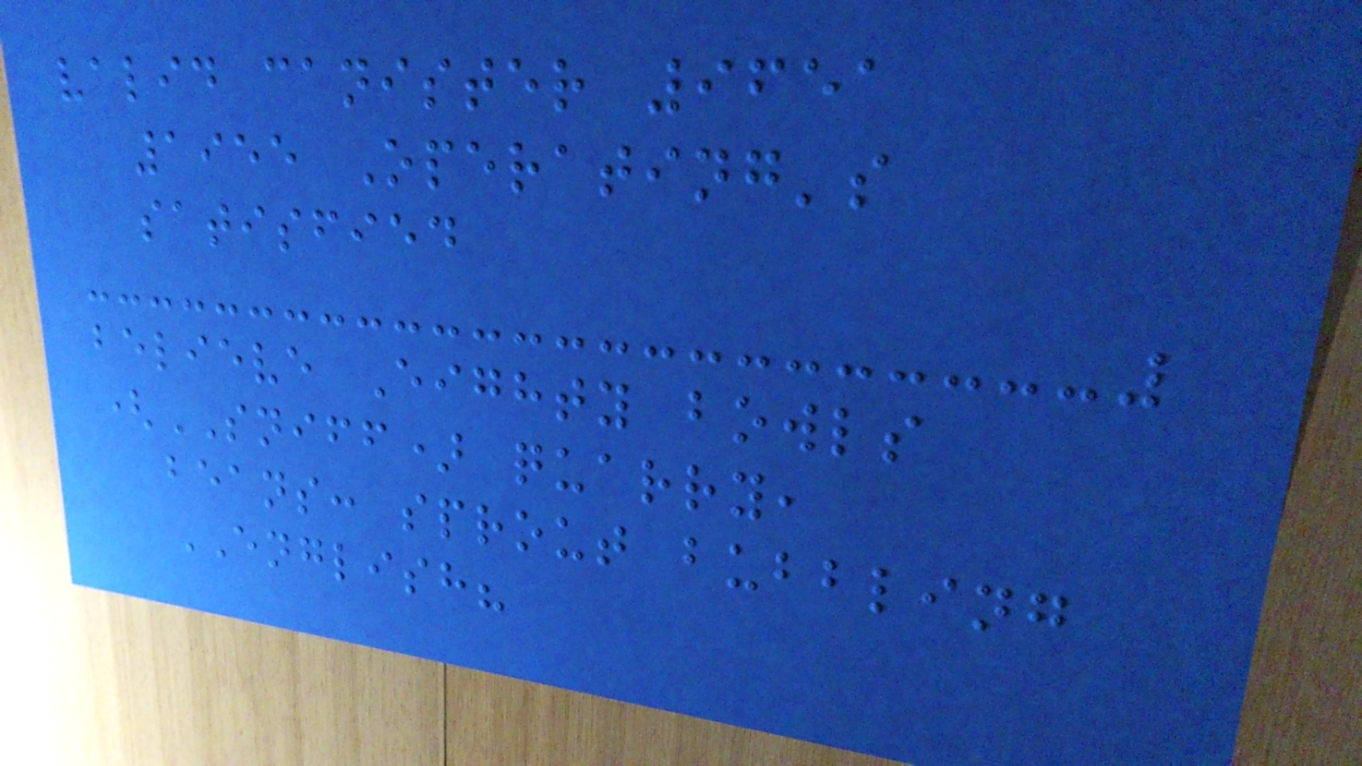valid canister 9651
1955 Operating's
satisfied
believe Eighty bowls
(SNIFF) quarry,
beans: sprout bubbling
ENGLISH?
